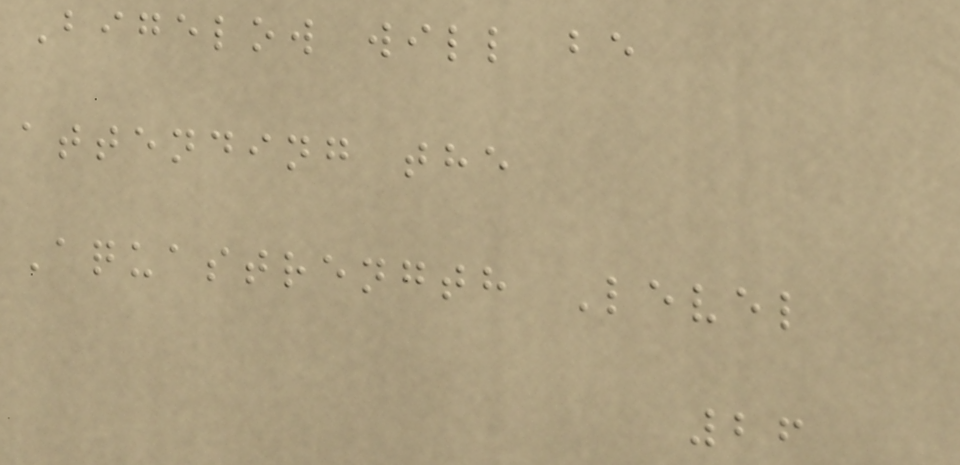Bigelow will be
attending the
Aquastrength Level
26
